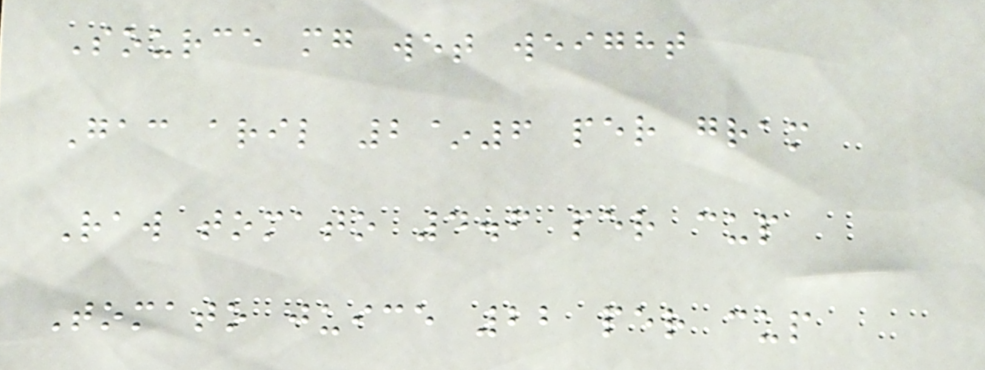Source mg wet weight
Gac aril 2~6 per gram
Raw tomato 4.6 per cup
Tomato juice 22 per cup
